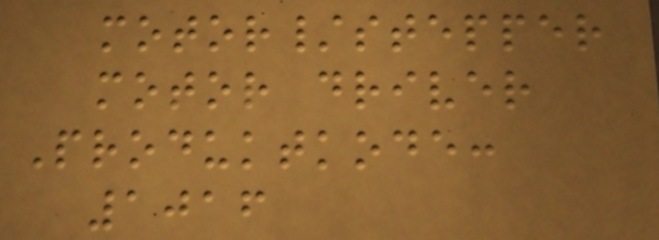motor/stepper
motor driver
Produktkode:
1016
